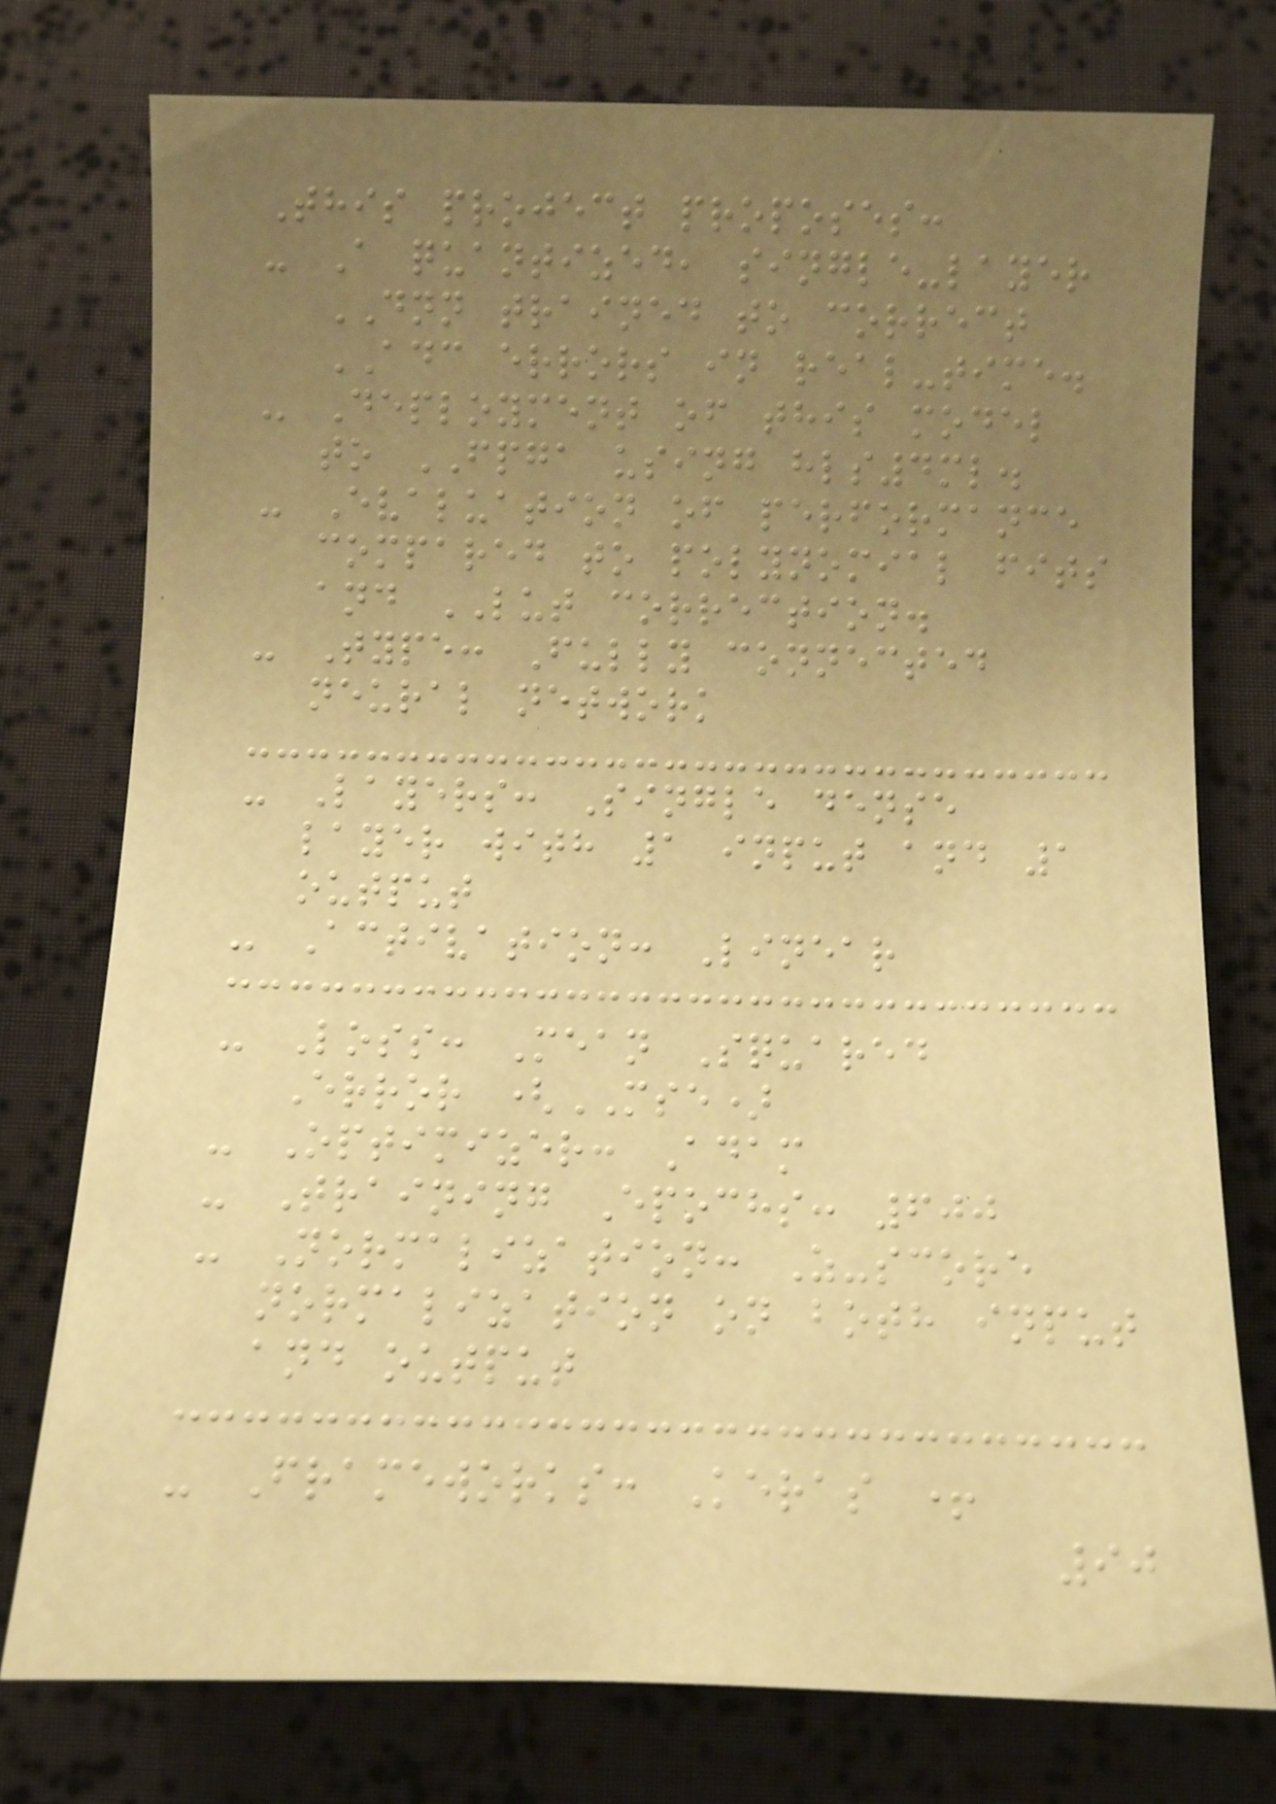This project proposes:
- A quantized, single-layer
DNN trained to correct
ADC errors in real-time.
- Deployment of this model
to FPGA using hls4ml.
- Evaluation of performance
compared to polynomial fits
and LUT correction.
- Type: Fully connected
neural network
- Layers: Single dense
layer with 1 input and 1
output
- Activation: Linear
- Loss: Mean Squared
Error (MSE)
- Optimizer: Adam
- Training Epochs: 600
- Normalization: Z-score
normalization on both input
and output
- Frameworks: Keras +
90
